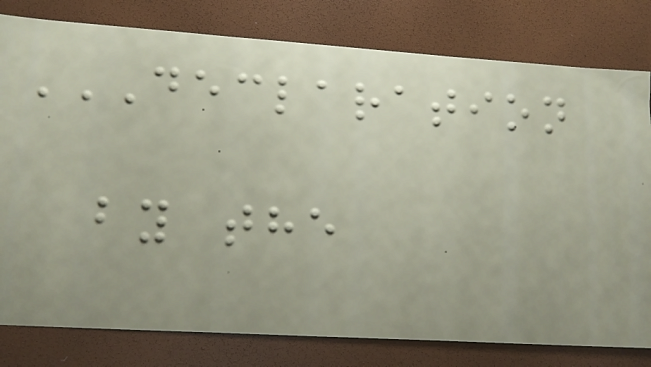DECLARATION
BY THE
